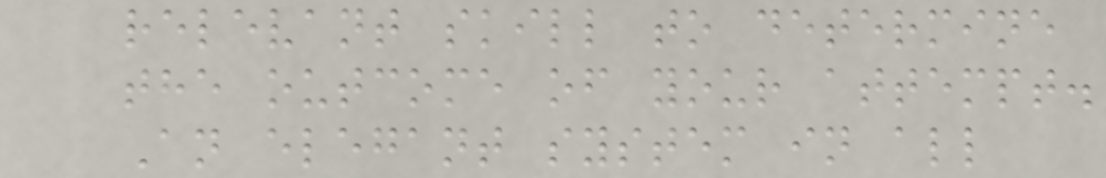relevant skill to determine
the outcome of your attempt.
An elegant system in all
